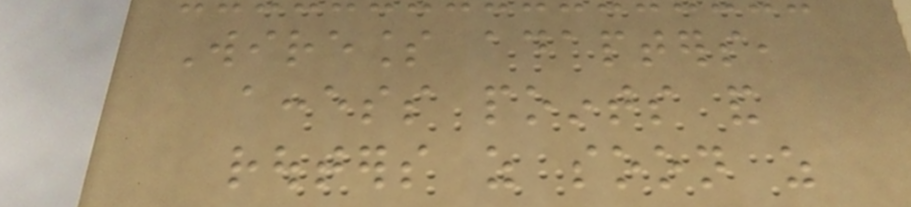Wireless adapters,
access points and
routers as soon as
